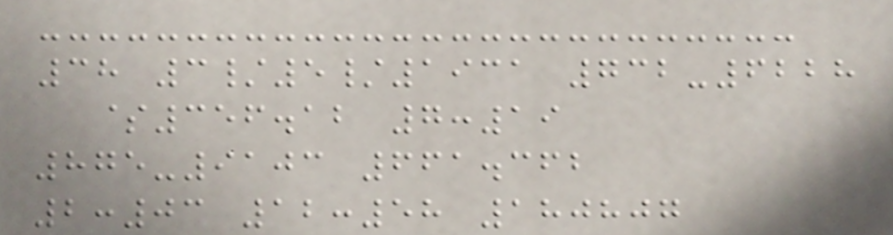38 3/5/1931 732-6228
$356.12 7:19
875-9103 661.362
2:03 12:58 180807
